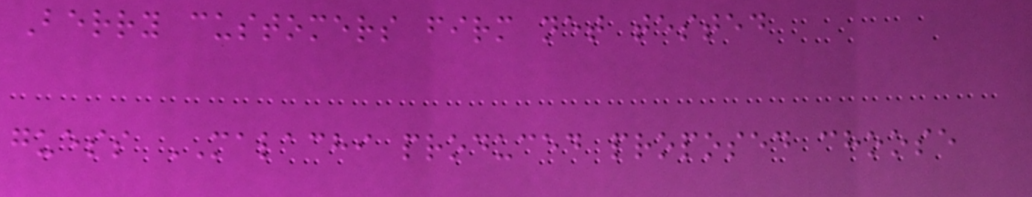Berry customers firm net tested
guess MALACHI produced proposed choose
